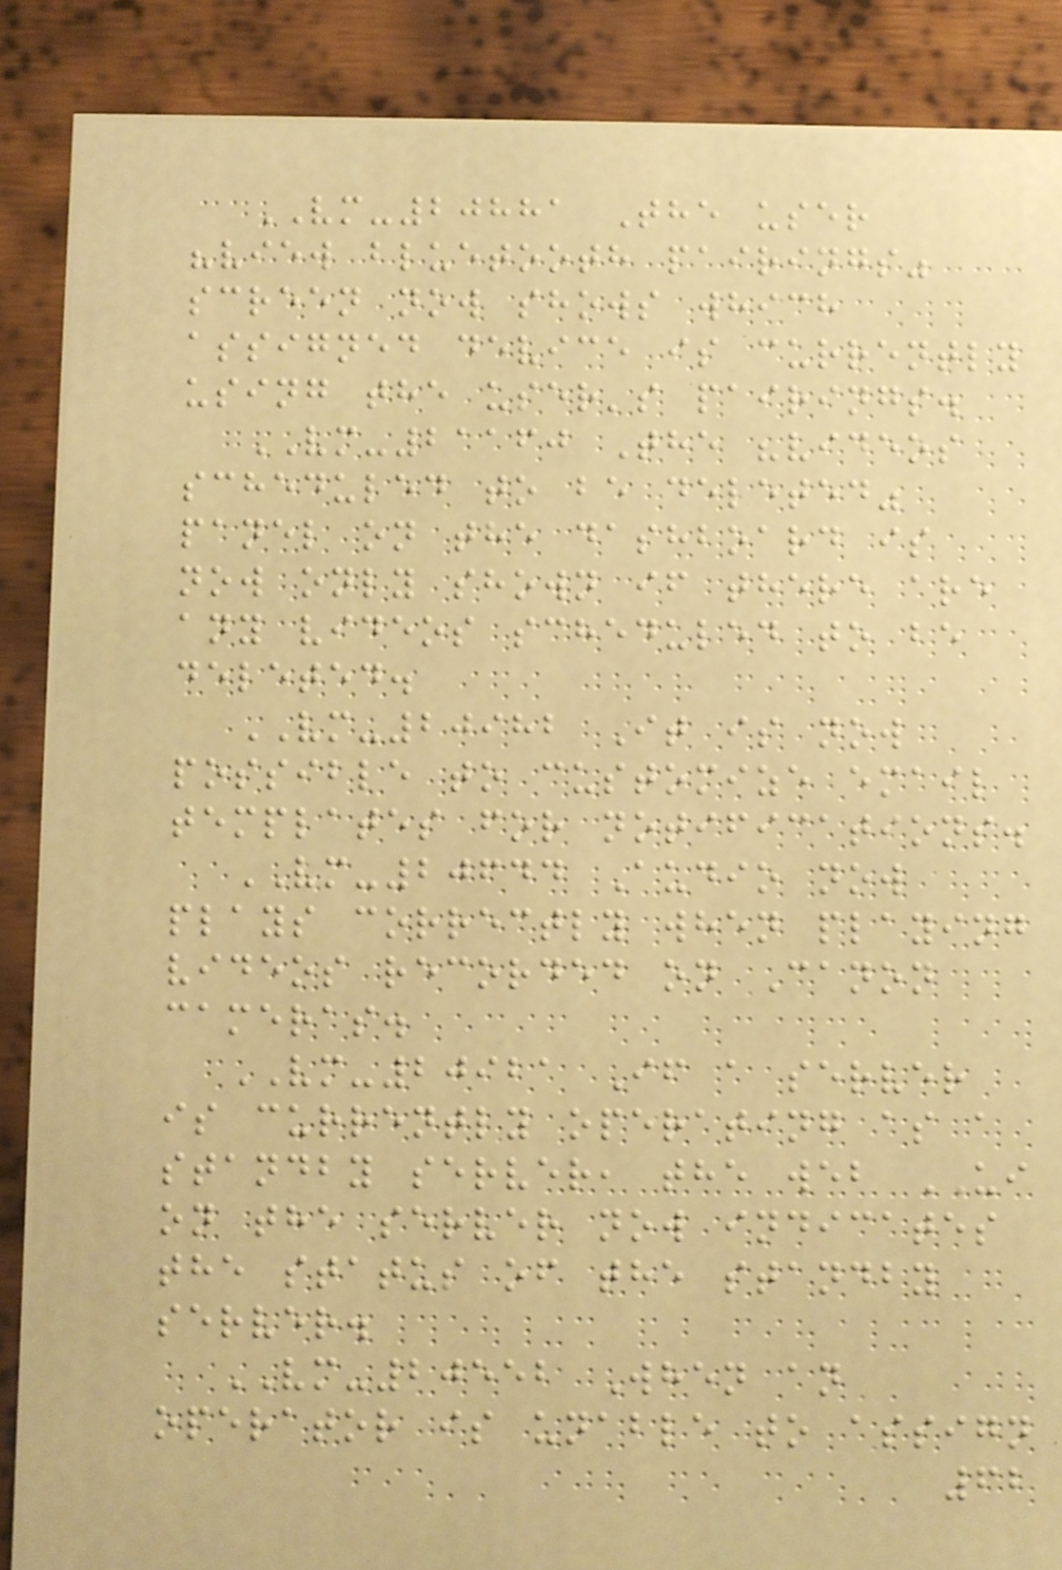VM-20881 The user
"view bluetooth pairings"
screen now shows which
assigned device is currently
using the user's pairings.
VM-21160 The "videos
scheduled to be deleted"
panel on the dashboard is
now only shown if there are
any videos scheduled to be
deleted.
VM-20982 It is now
possible to customize email
templates for notifications.
VM-20644 Audio now
plays correctly when playing
videos recorded on Canon
cameras.
VM-20921 If a server
is currently operating as a
standby server, the web UI
on the server now indicates
the status of the standby
server.
VM-20552 When an
operator is unable to assign
62
